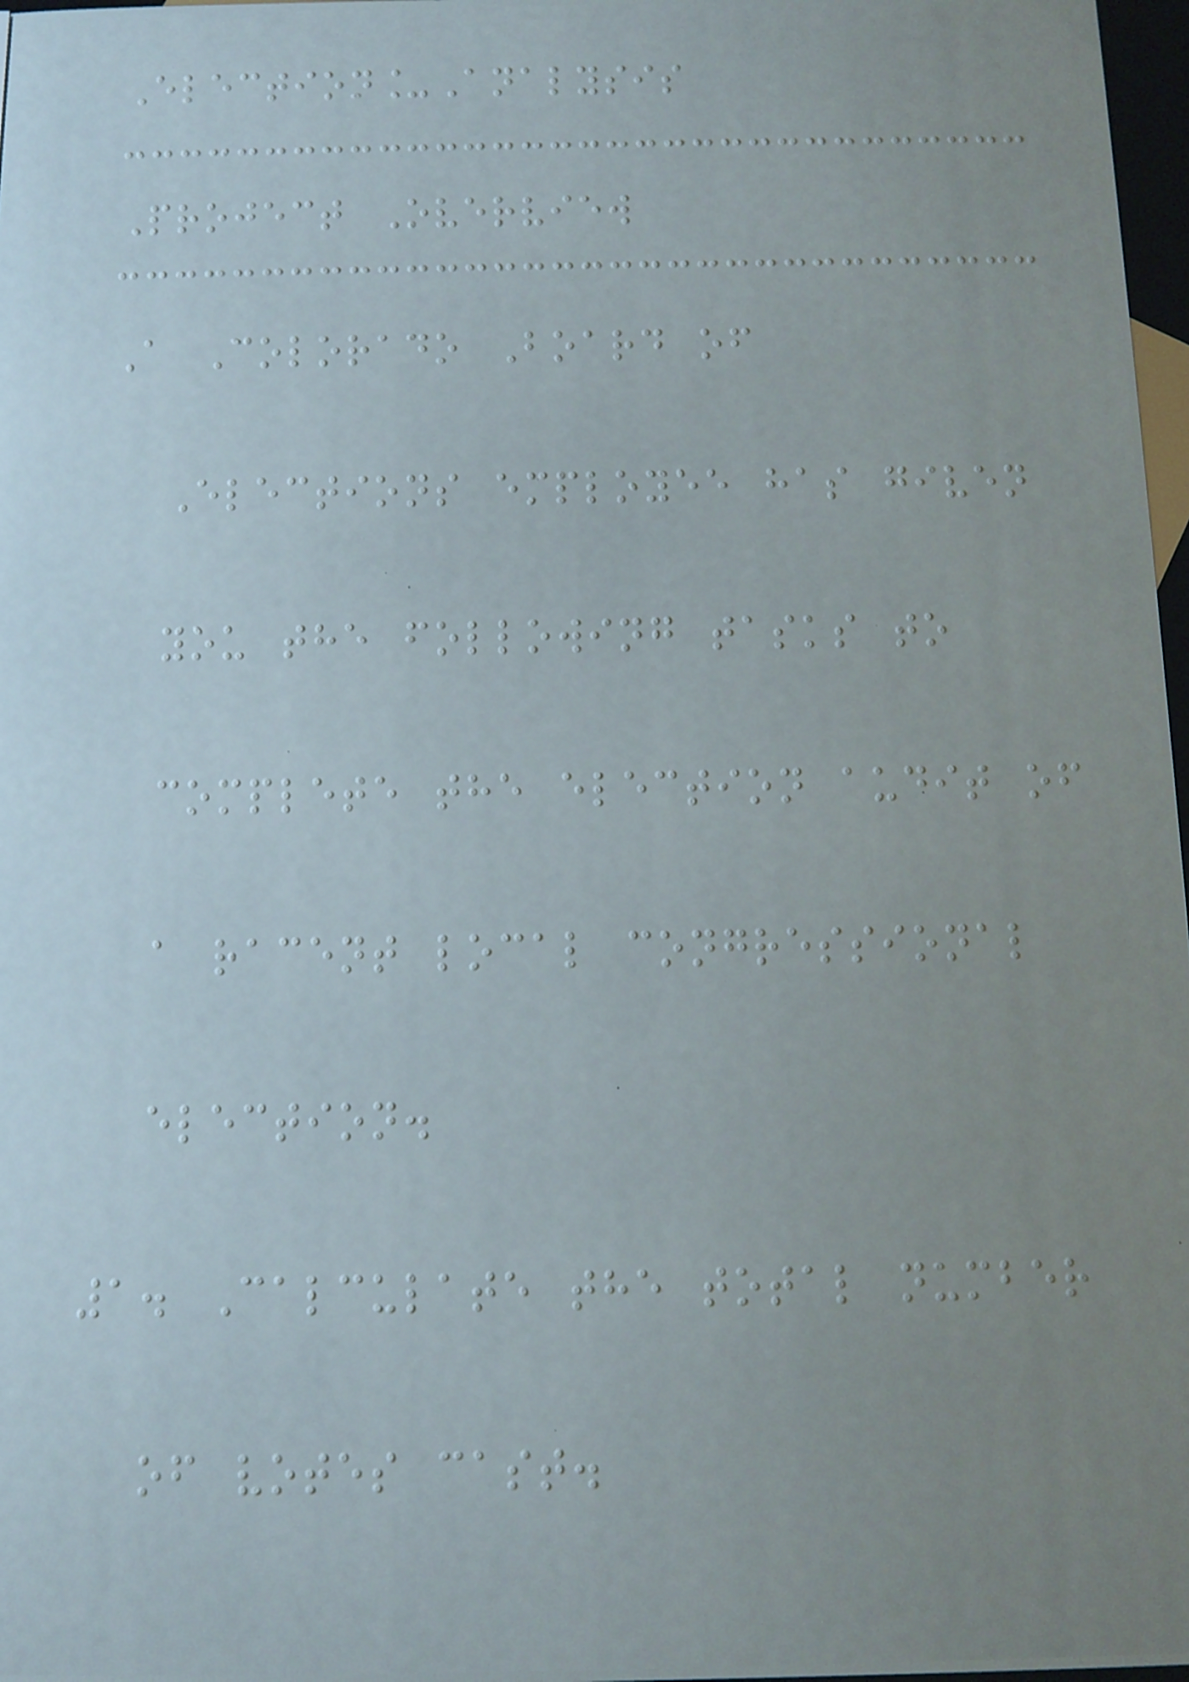Election_Analysis
Project Overview
A Colorado Board of
Elections employee has given
you the following tasks to
complete the election audit of
a racent local congressional
election.
1. Calculate the total number
of votes cast.
